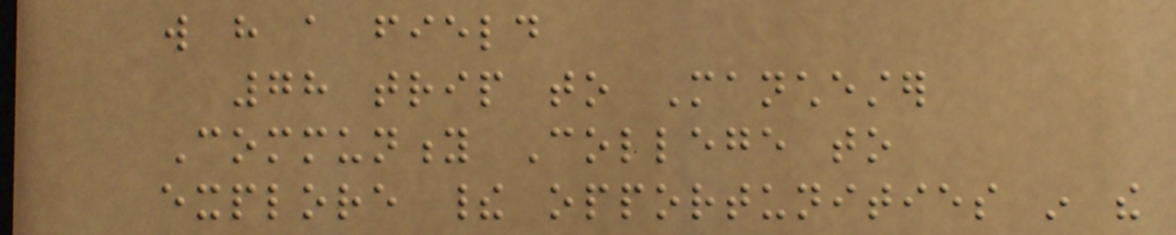will have a field
78 trip to Manchester
Community College to
explore their opportunities in the
